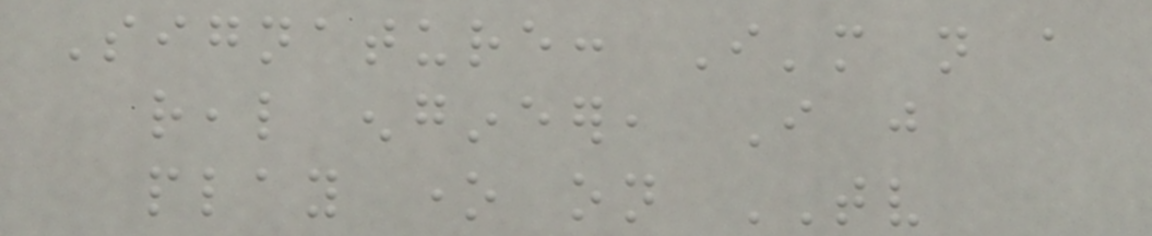Signature: I'm not a
real engineer, I just
play one on TV
